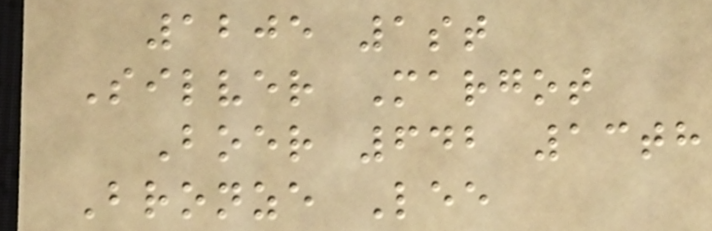1205 1st
Silver Margot
Boer 642 13th
Bronze Lee
